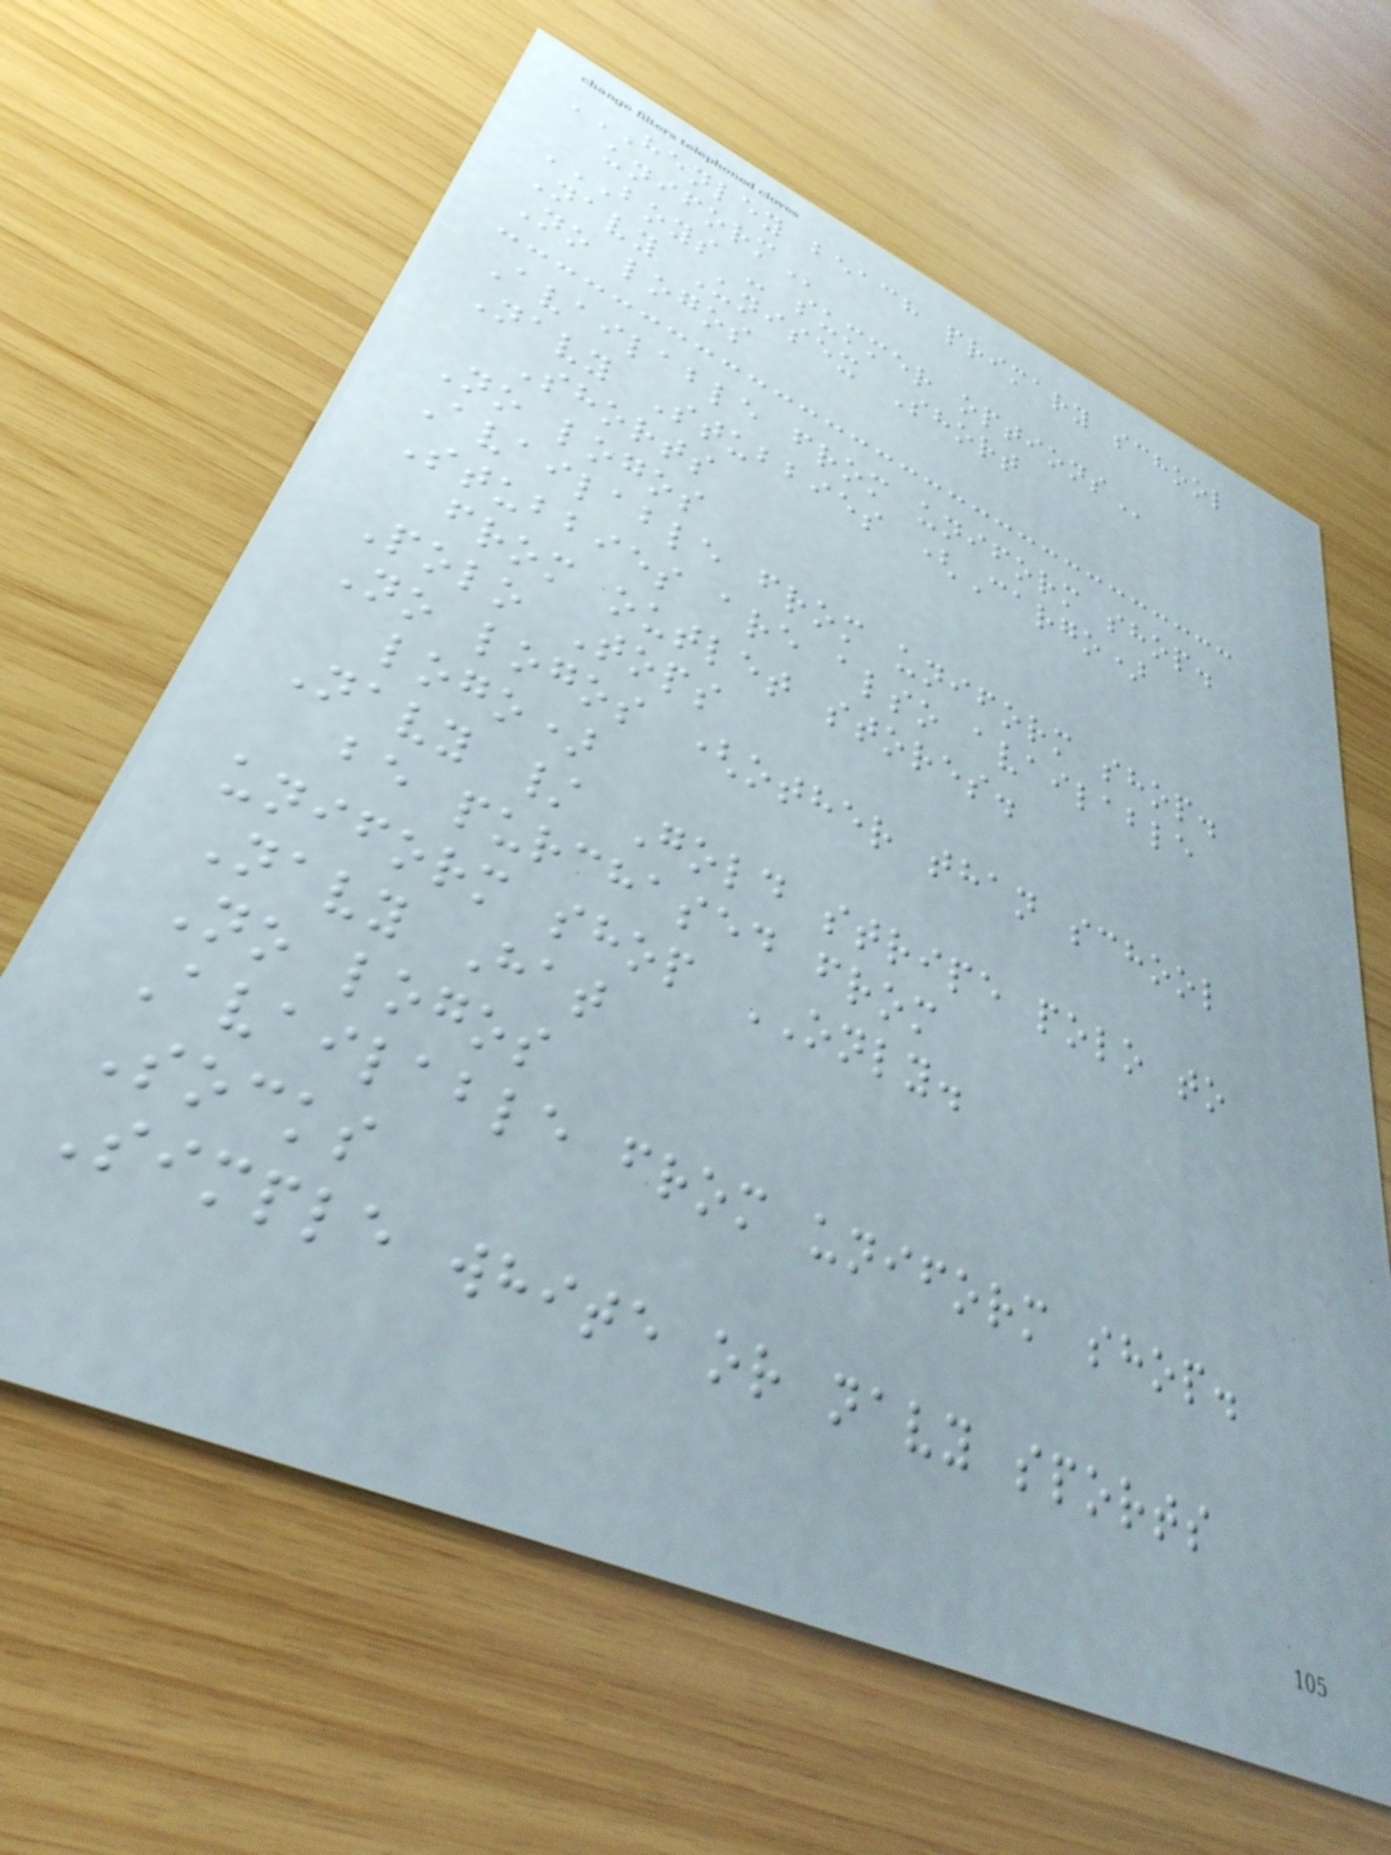HENLEY BEACH PRIMARY SCHOOL
UNIFORM
BOYS - SUMMER OPTIONS
Navy Unisex Short
No logos
Available from uniform shop.
Navy Stubbies (Cargo)
Shorts
No logos
Available from uniform shop.
Stubbies are also available
from outlet stores.
Polo Tops
No logos (other than school
logo)
Navy / Gold stripe polo to
be purchased from
uniform shop ONLY.
Navy Hat
No logos
Available from uniform shop.
Socks
Simple white or navy sports
